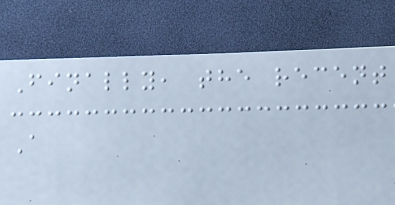Finally, the recent
A
